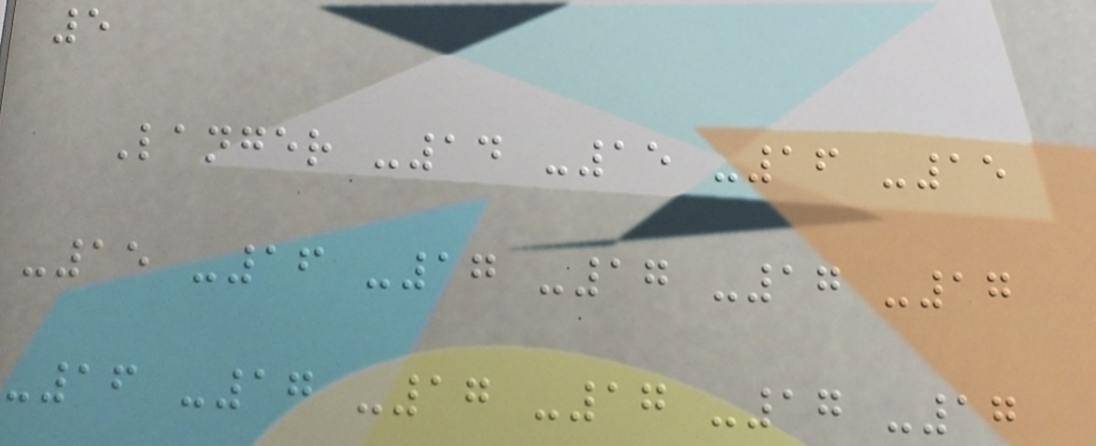5
Langer -14 -15 -16 -15
-15 -16 -17 -17 -17 -17
-16 -17 -17 -17 -17 -17
